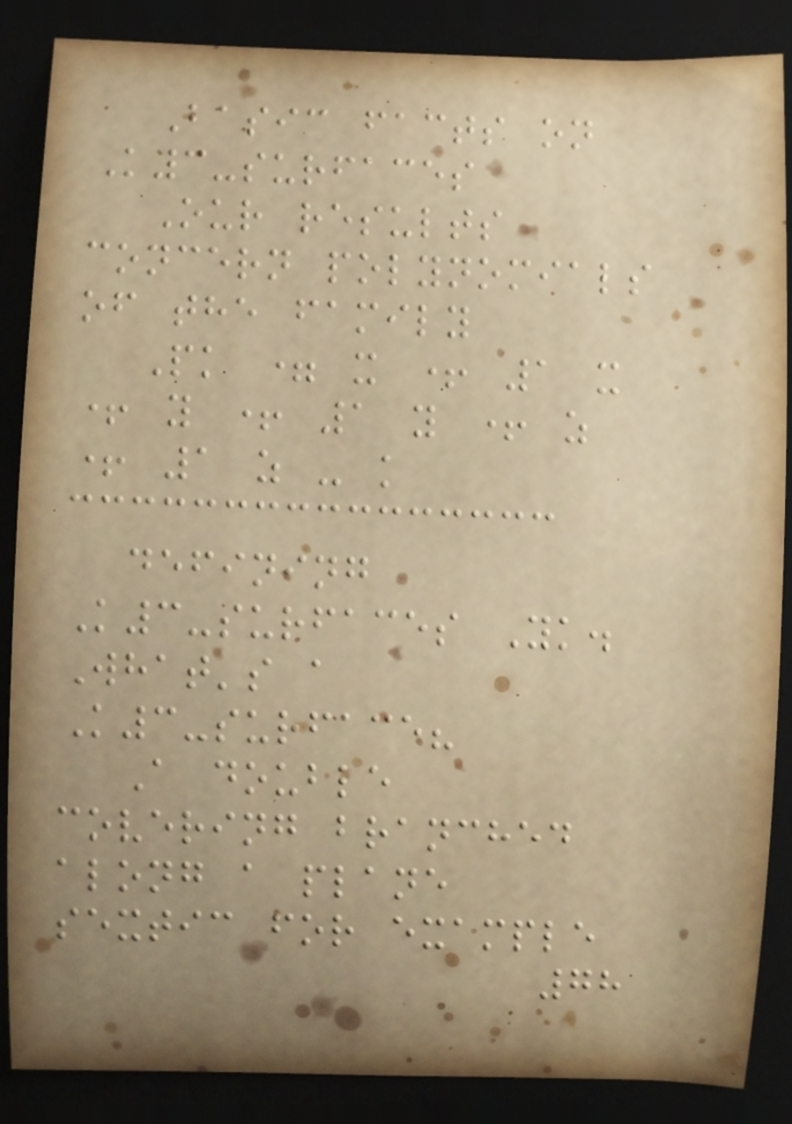Basic facts on
K3-surfaces
Our results
concern polynomials
of the family
Pk = x + 1 x
+ y + 1 y + z
+ 1 z - k
defining
K3-surfaces Yk.
What's a
K3-surface?
A double
covering branched
along a plane
sextic for example
78
